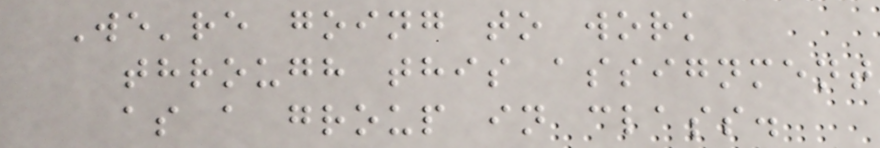We're going to work
through this assignment
as a group in class.
